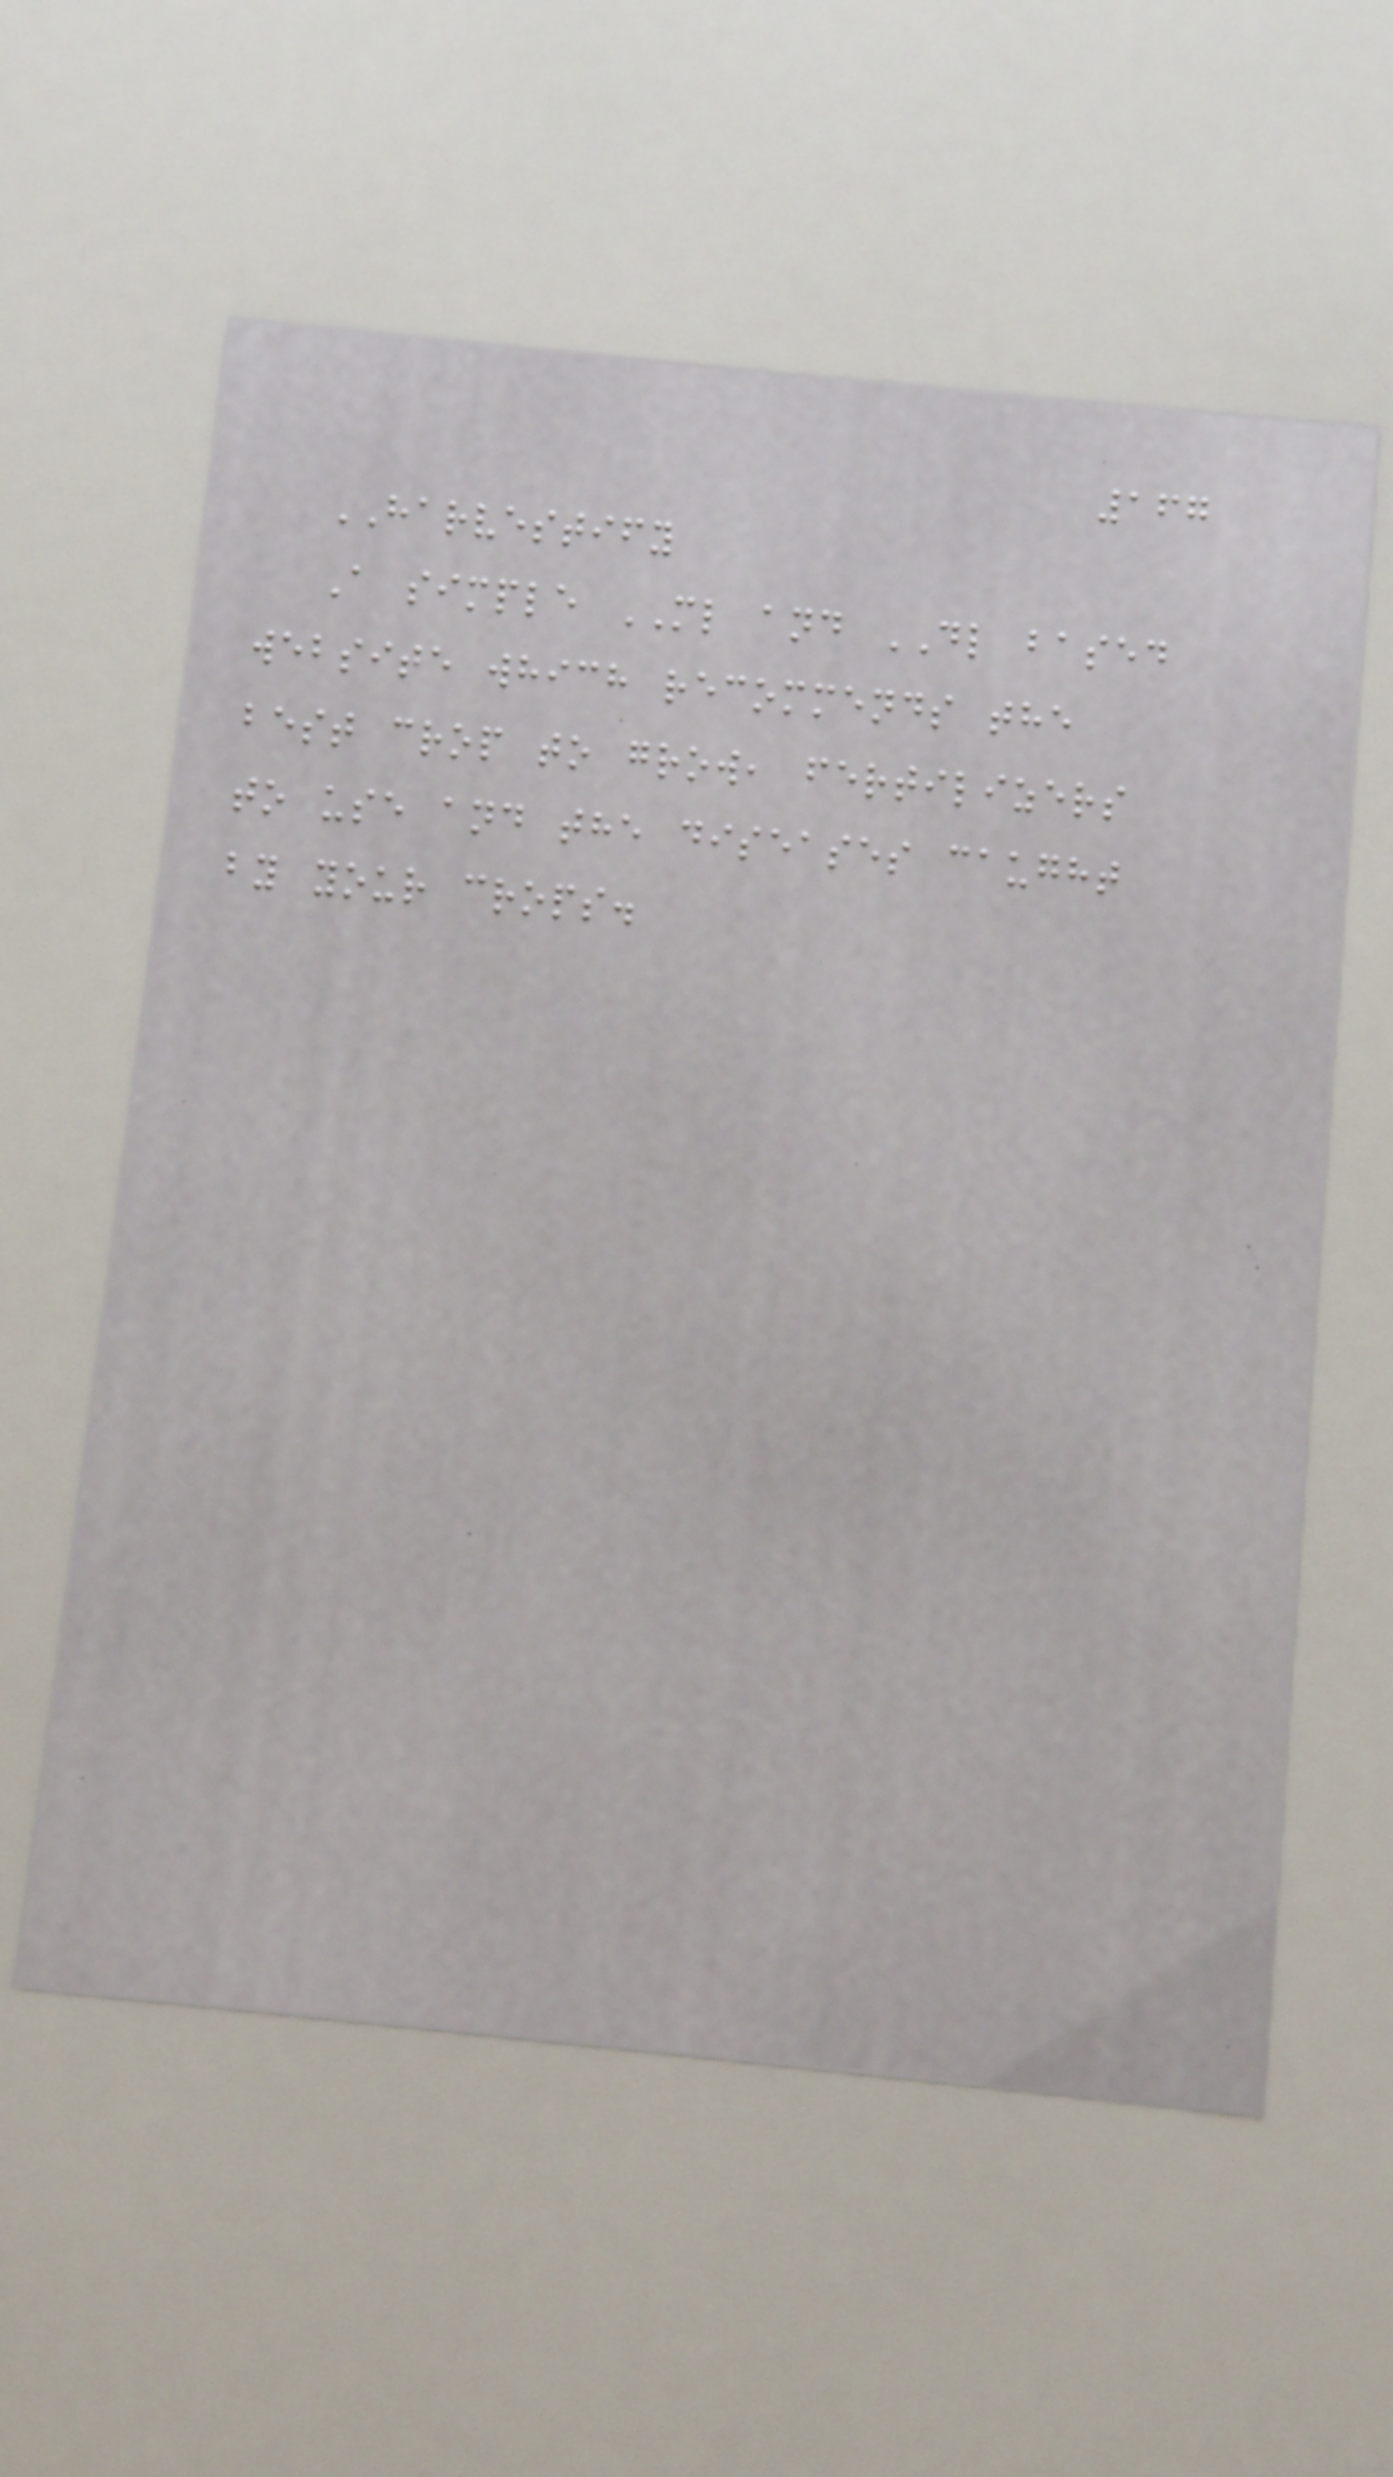167
HARVESTIFY
A simple ML and DL based
website which recommends the
best crop to grow, fertilizers
to use and the diseases caught
by your crops.
